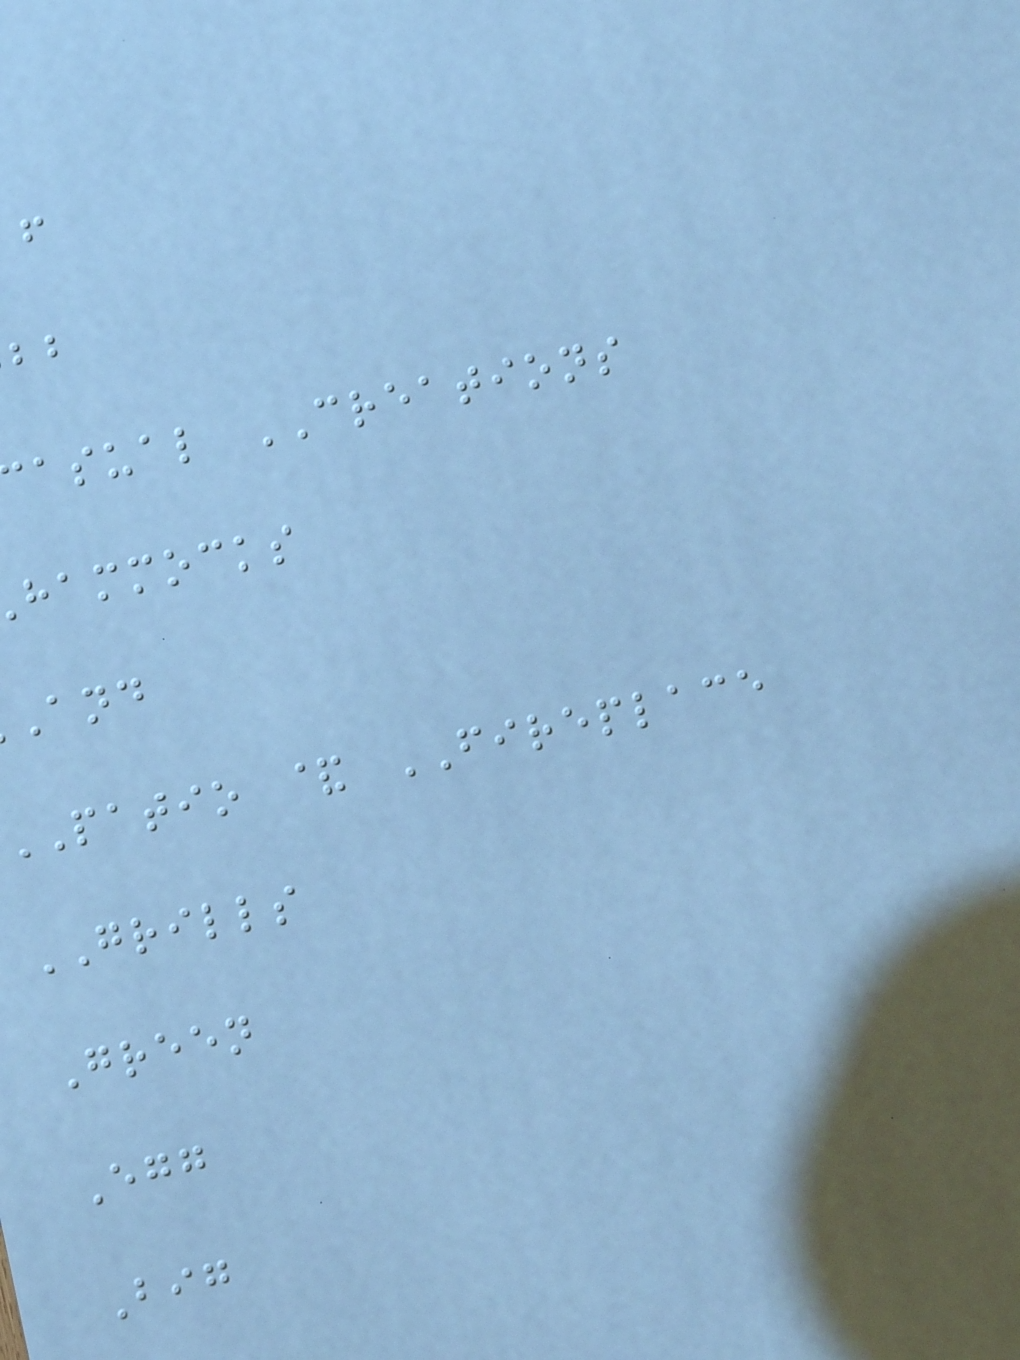asual CREATIONS
hammocks
PATIO & FIREPLACE
GRILLS
Green
Egg
Big
